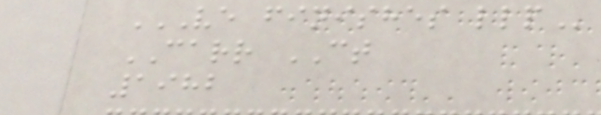VE FINISHES LLP
CARR CT
1982
